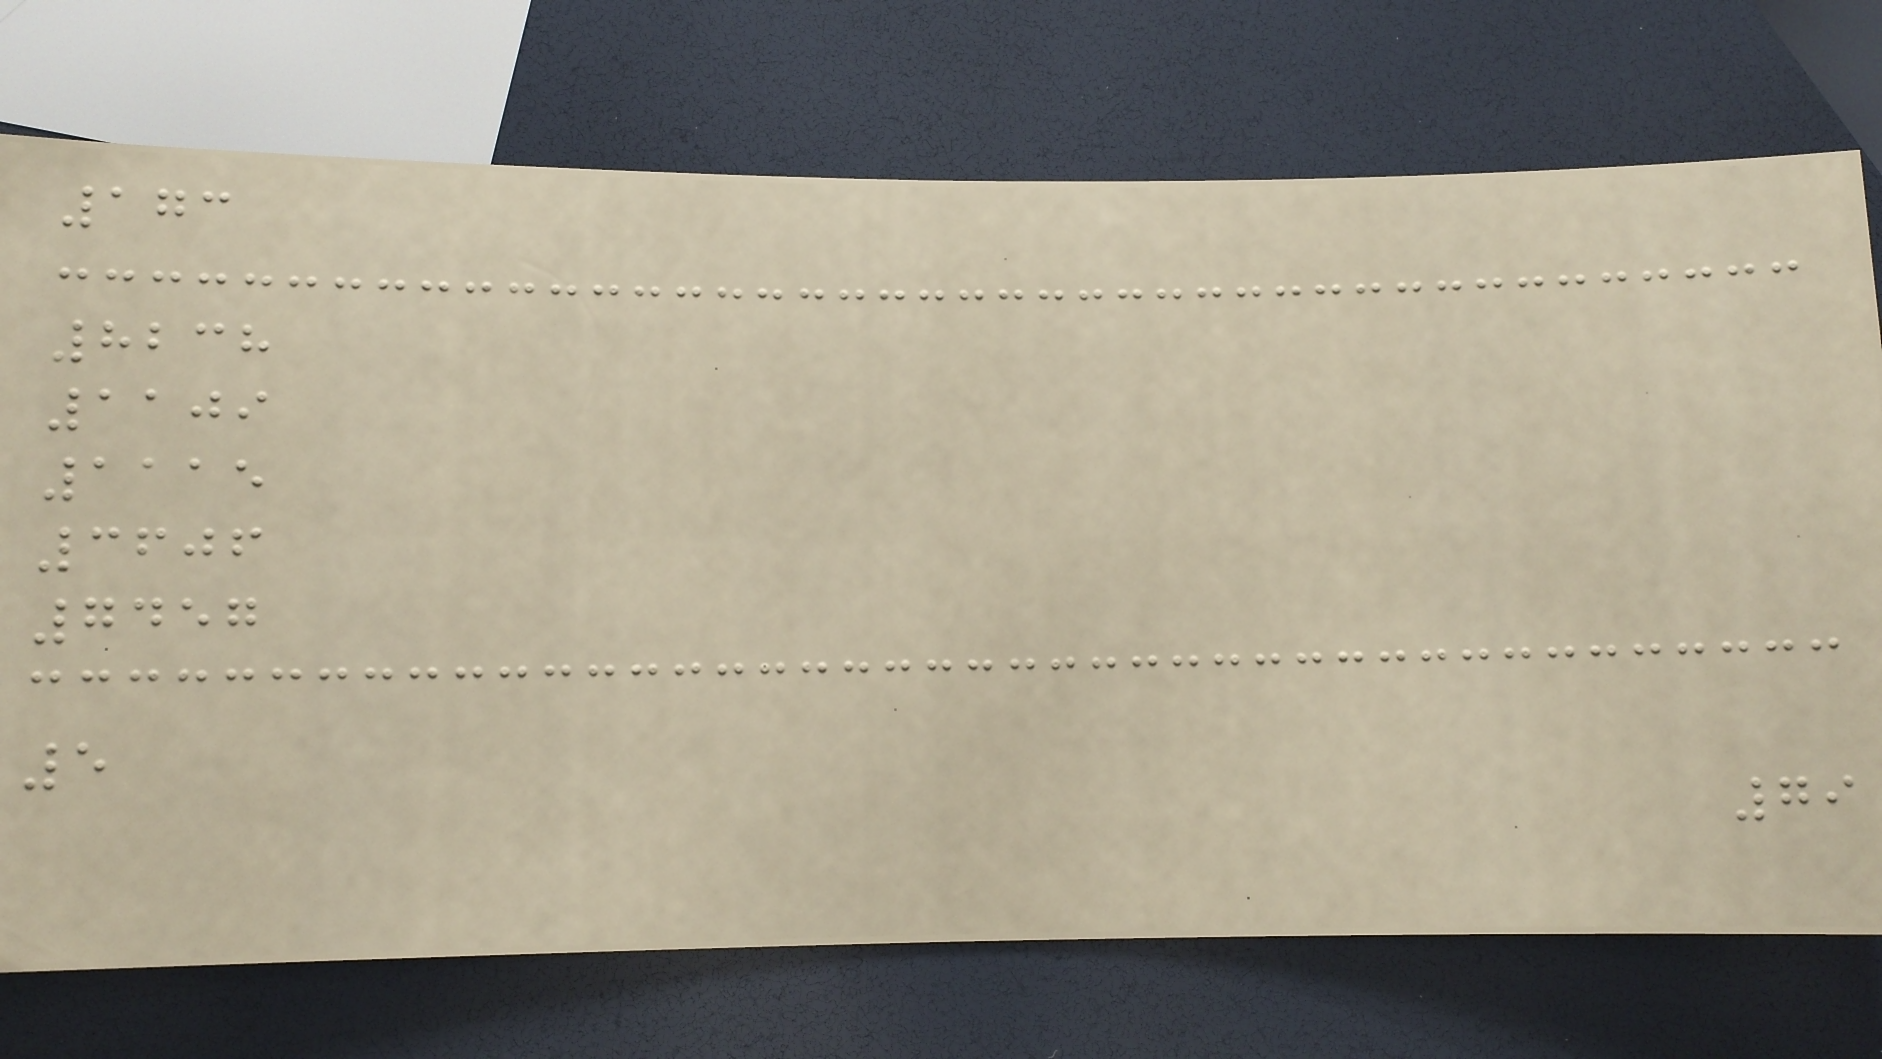173
8238
1109
1115
3606
7457
5
79
